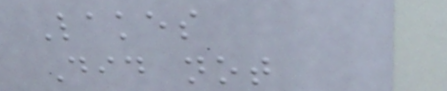Lakes
Did not
